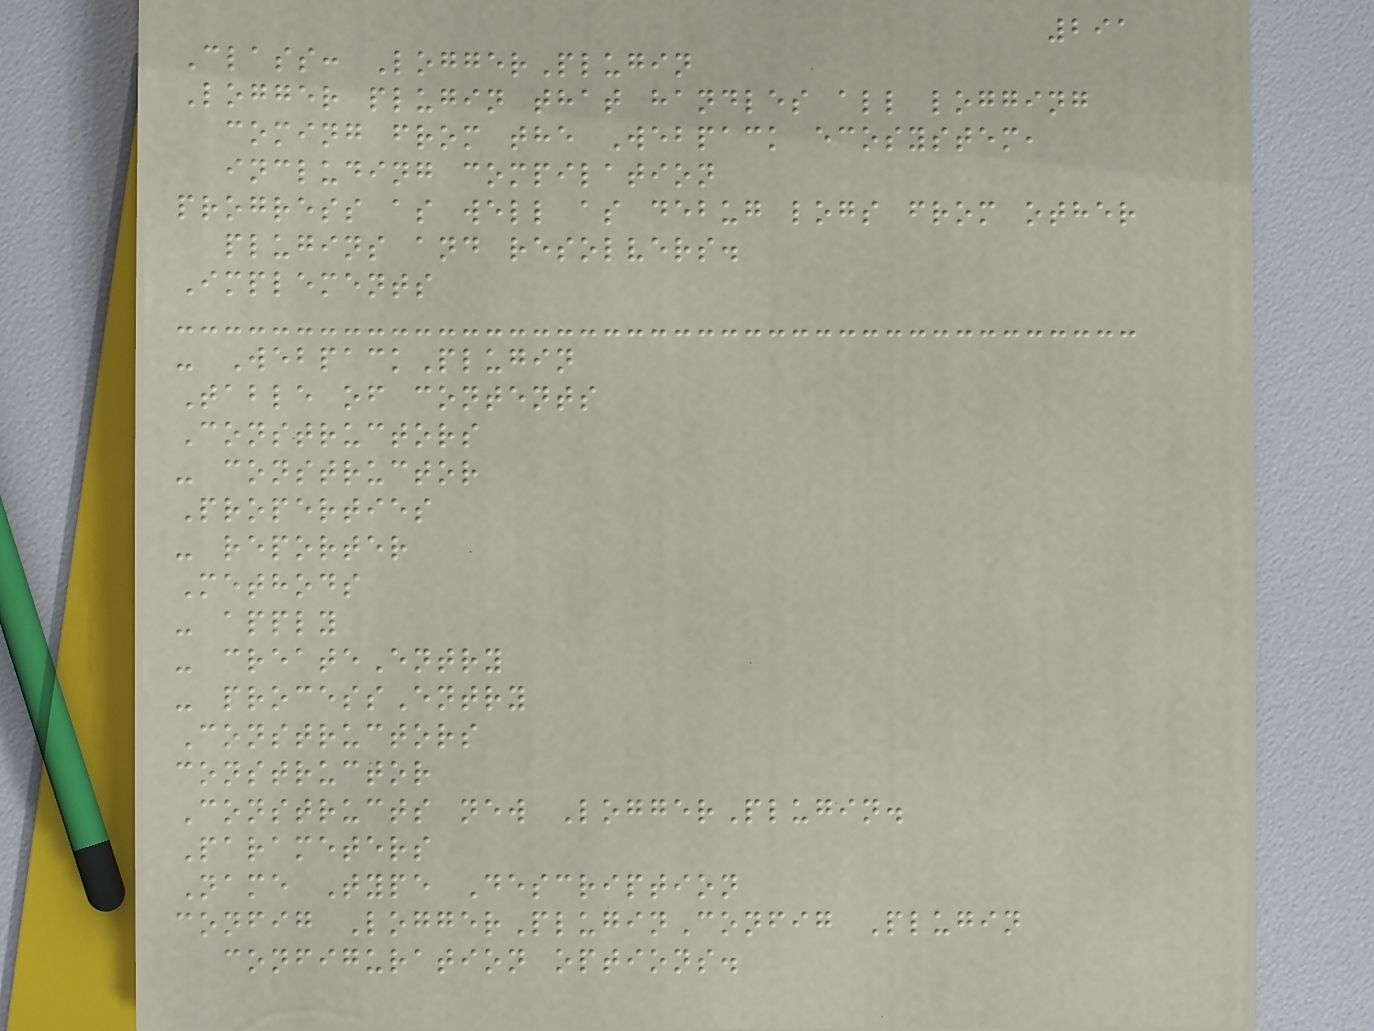291
Class: LoggerPlugin
Logger plugin that handles all logging
coming from the Webpack ecosystem,
including compilation
progress as well as debug logs from other
plugins and resolvers.
Implements
- WebpackPlugin
Table of contents
Constructors
- constructor
Properties
- reporter
Methods
- apply
- createEntry
- processEntry
Constructors
constructor
Constructs new LoggerPlugin.
Parameters
Name Type Description
config LoggerPluginConfig Plugin
configuration options.
